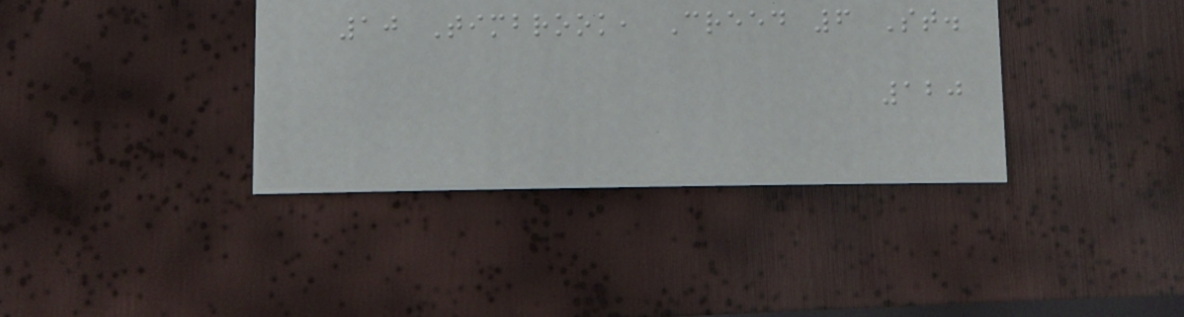10 Timbrook, Creed 6 St.
120
